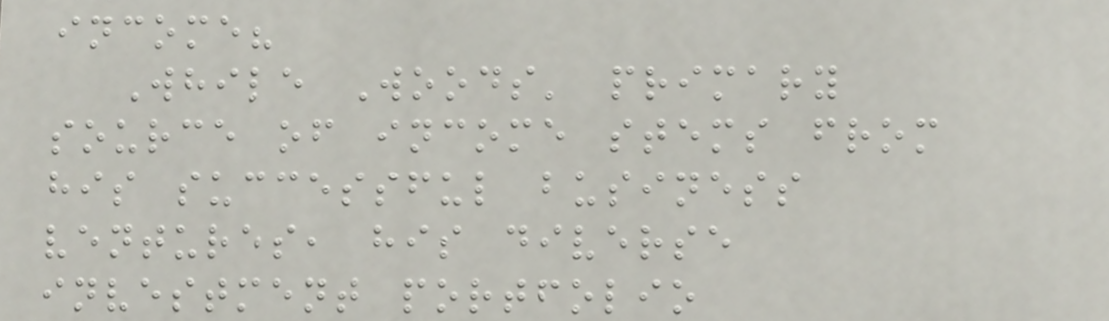income?
While Woods' primary
source of income stems from
his successful business
ventures, his diverse
investment portfolio
